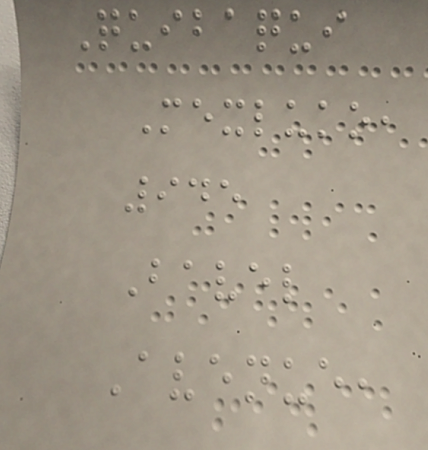Quibaqui
Mexluko,
945
Bavel
Avenue,
